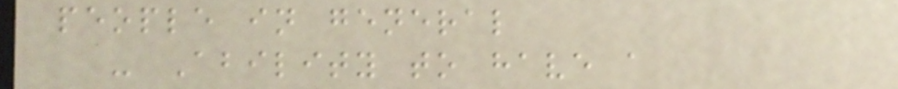people in general
- Ability to have a
